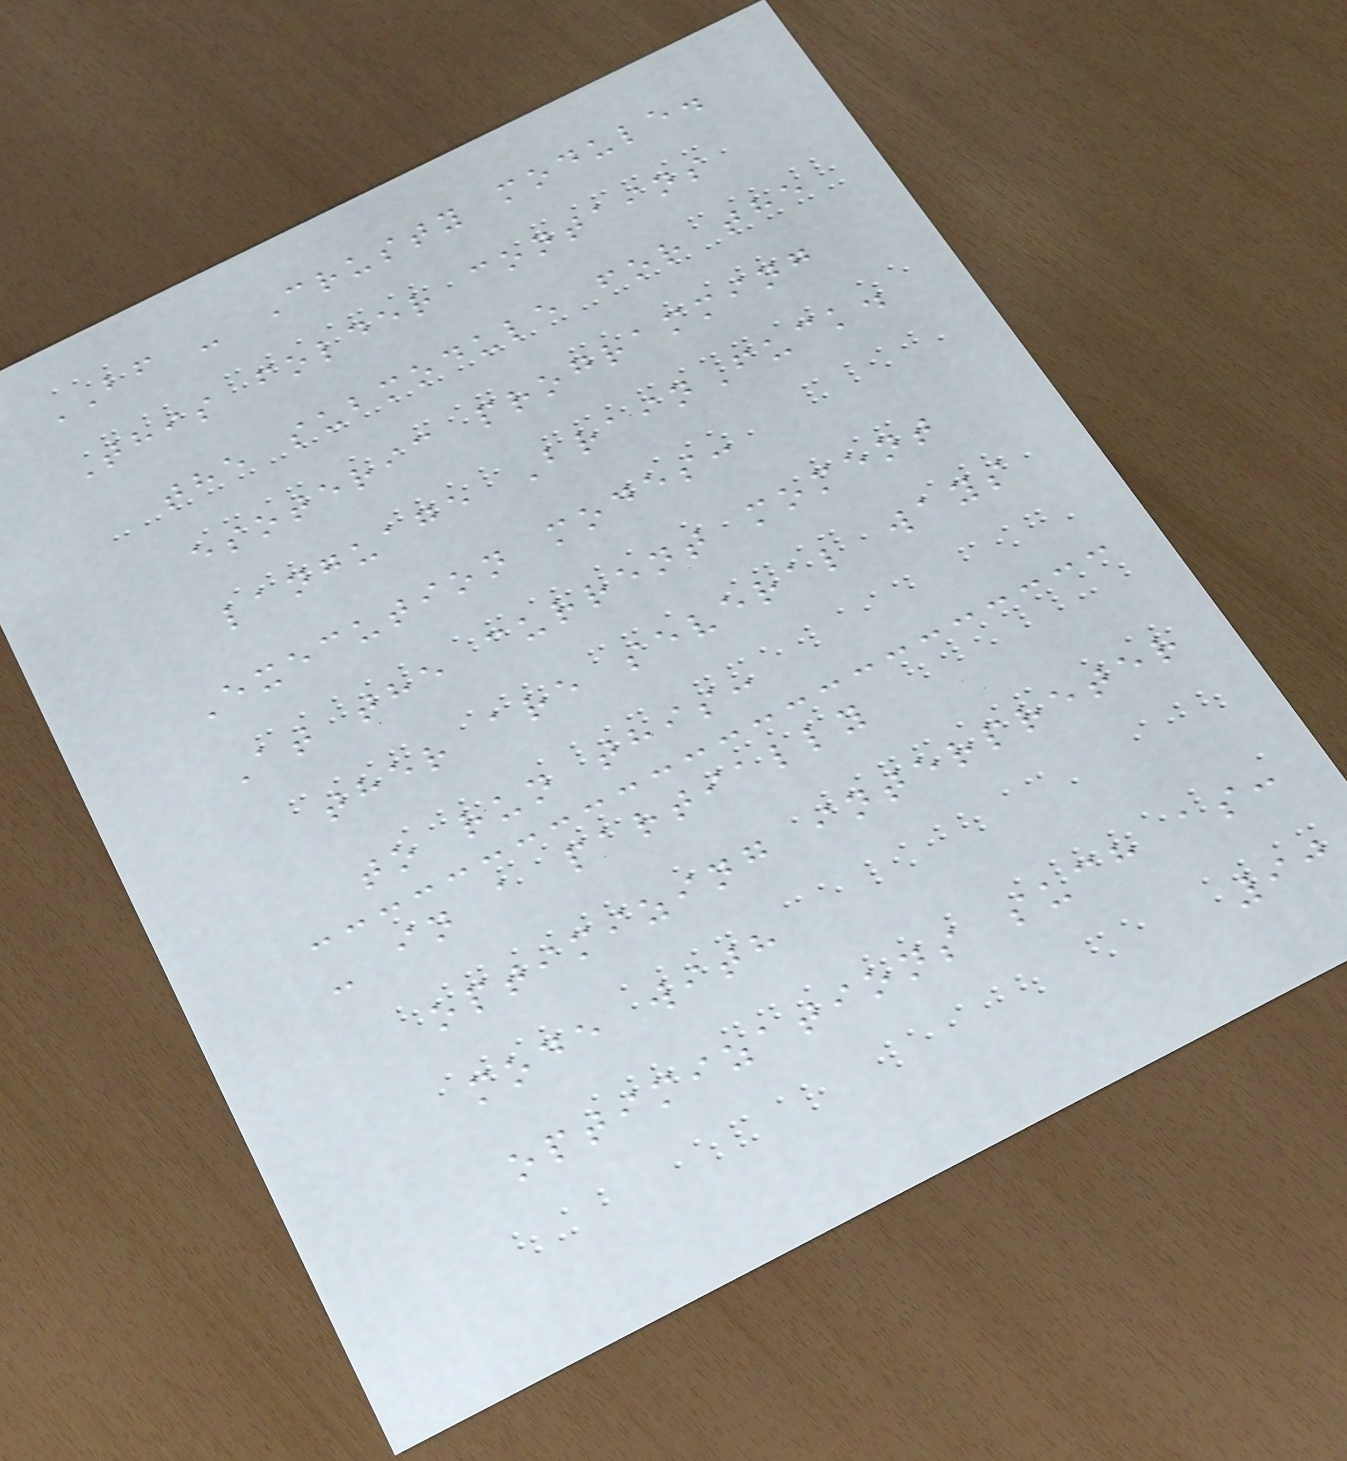BF - Crusty module.
This folder contains
the submodule for the
esoteric programming
language BrainFuck.
Execution modes:
At the current moment
ther are several ways
to run this:
- in a partially
optimizing interpreter
mode with
optimizations such as:
90
